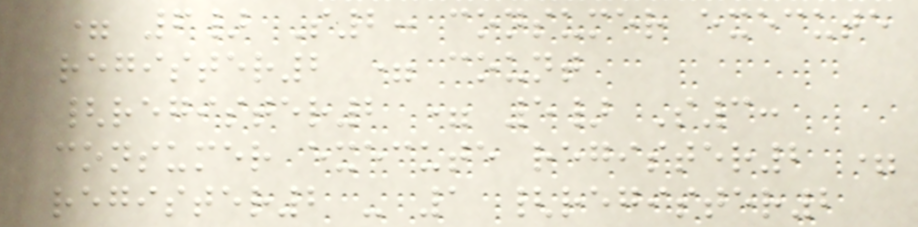= 6} S2: consumer execute
register2 = count
{register2 = 5} S3:
consumer execute register2 =
register2 - 1 {register2
